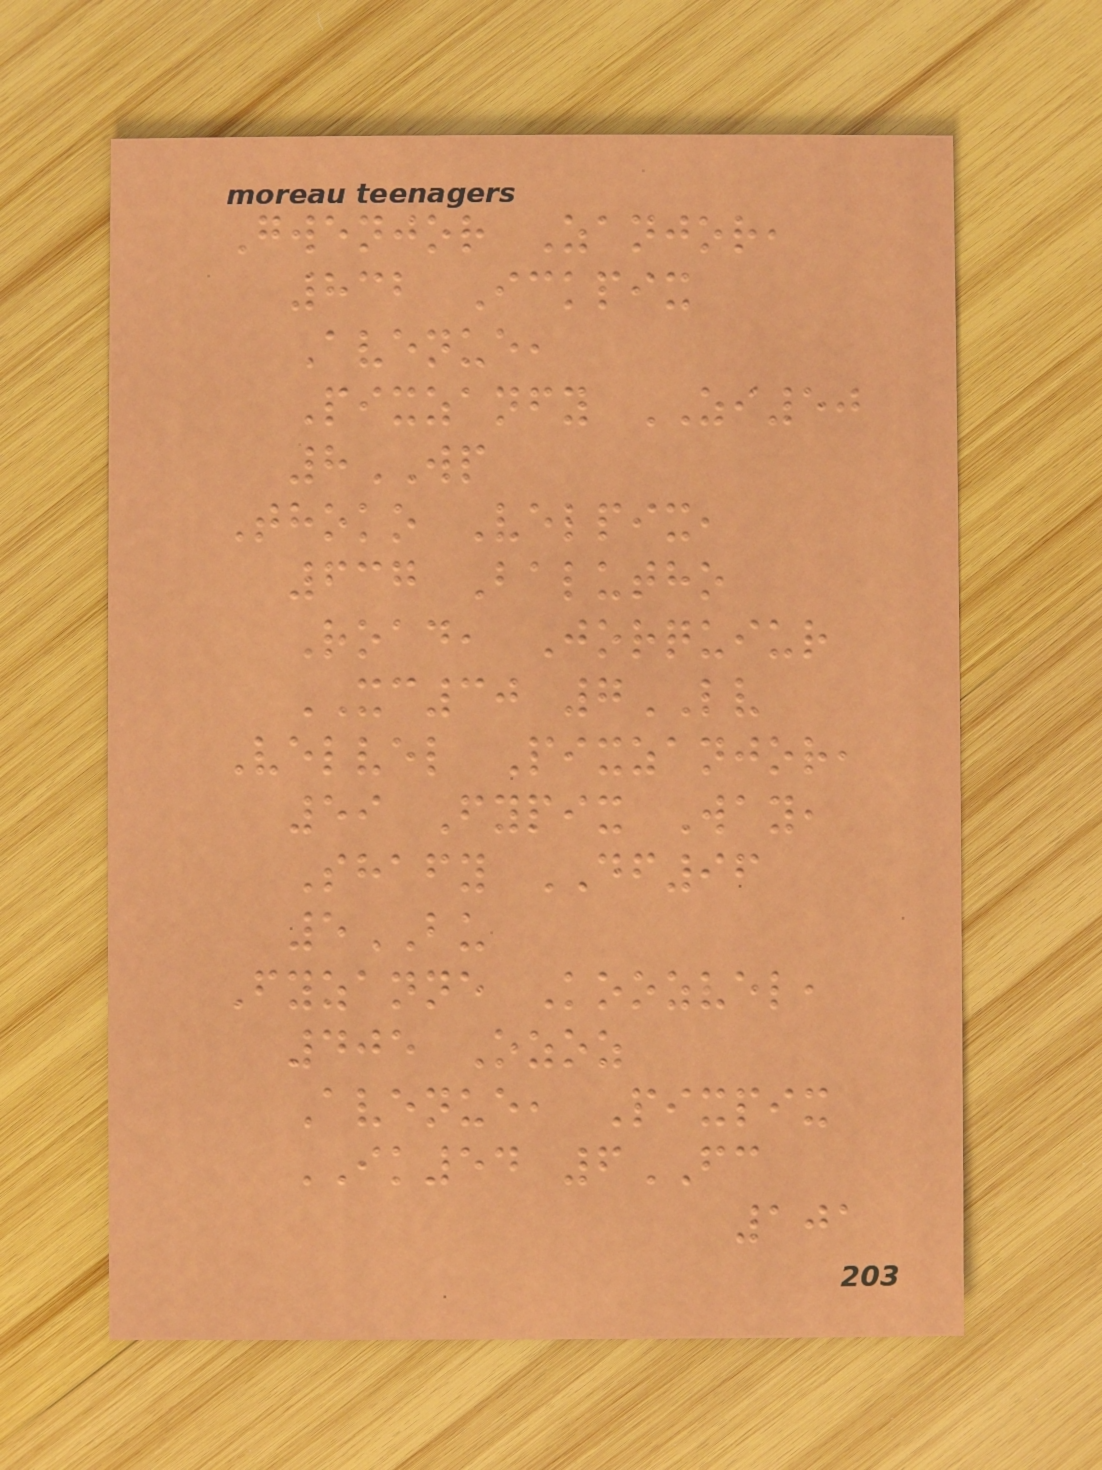Gwenjor Zanjor,
832 Ickpix
Avenue,
Pixzanfy ZI50
8WP
Thoko Velpix,
637 Balutho
Road, Jorquiur
XC30 7LV
Velvel Pixzanjor,
59 Fypix Way,
Shafy DF96
5BU
Fyzanne Koozvel,
405 Ozoz
Avenue, Pixpix
IK54 6FC
101
